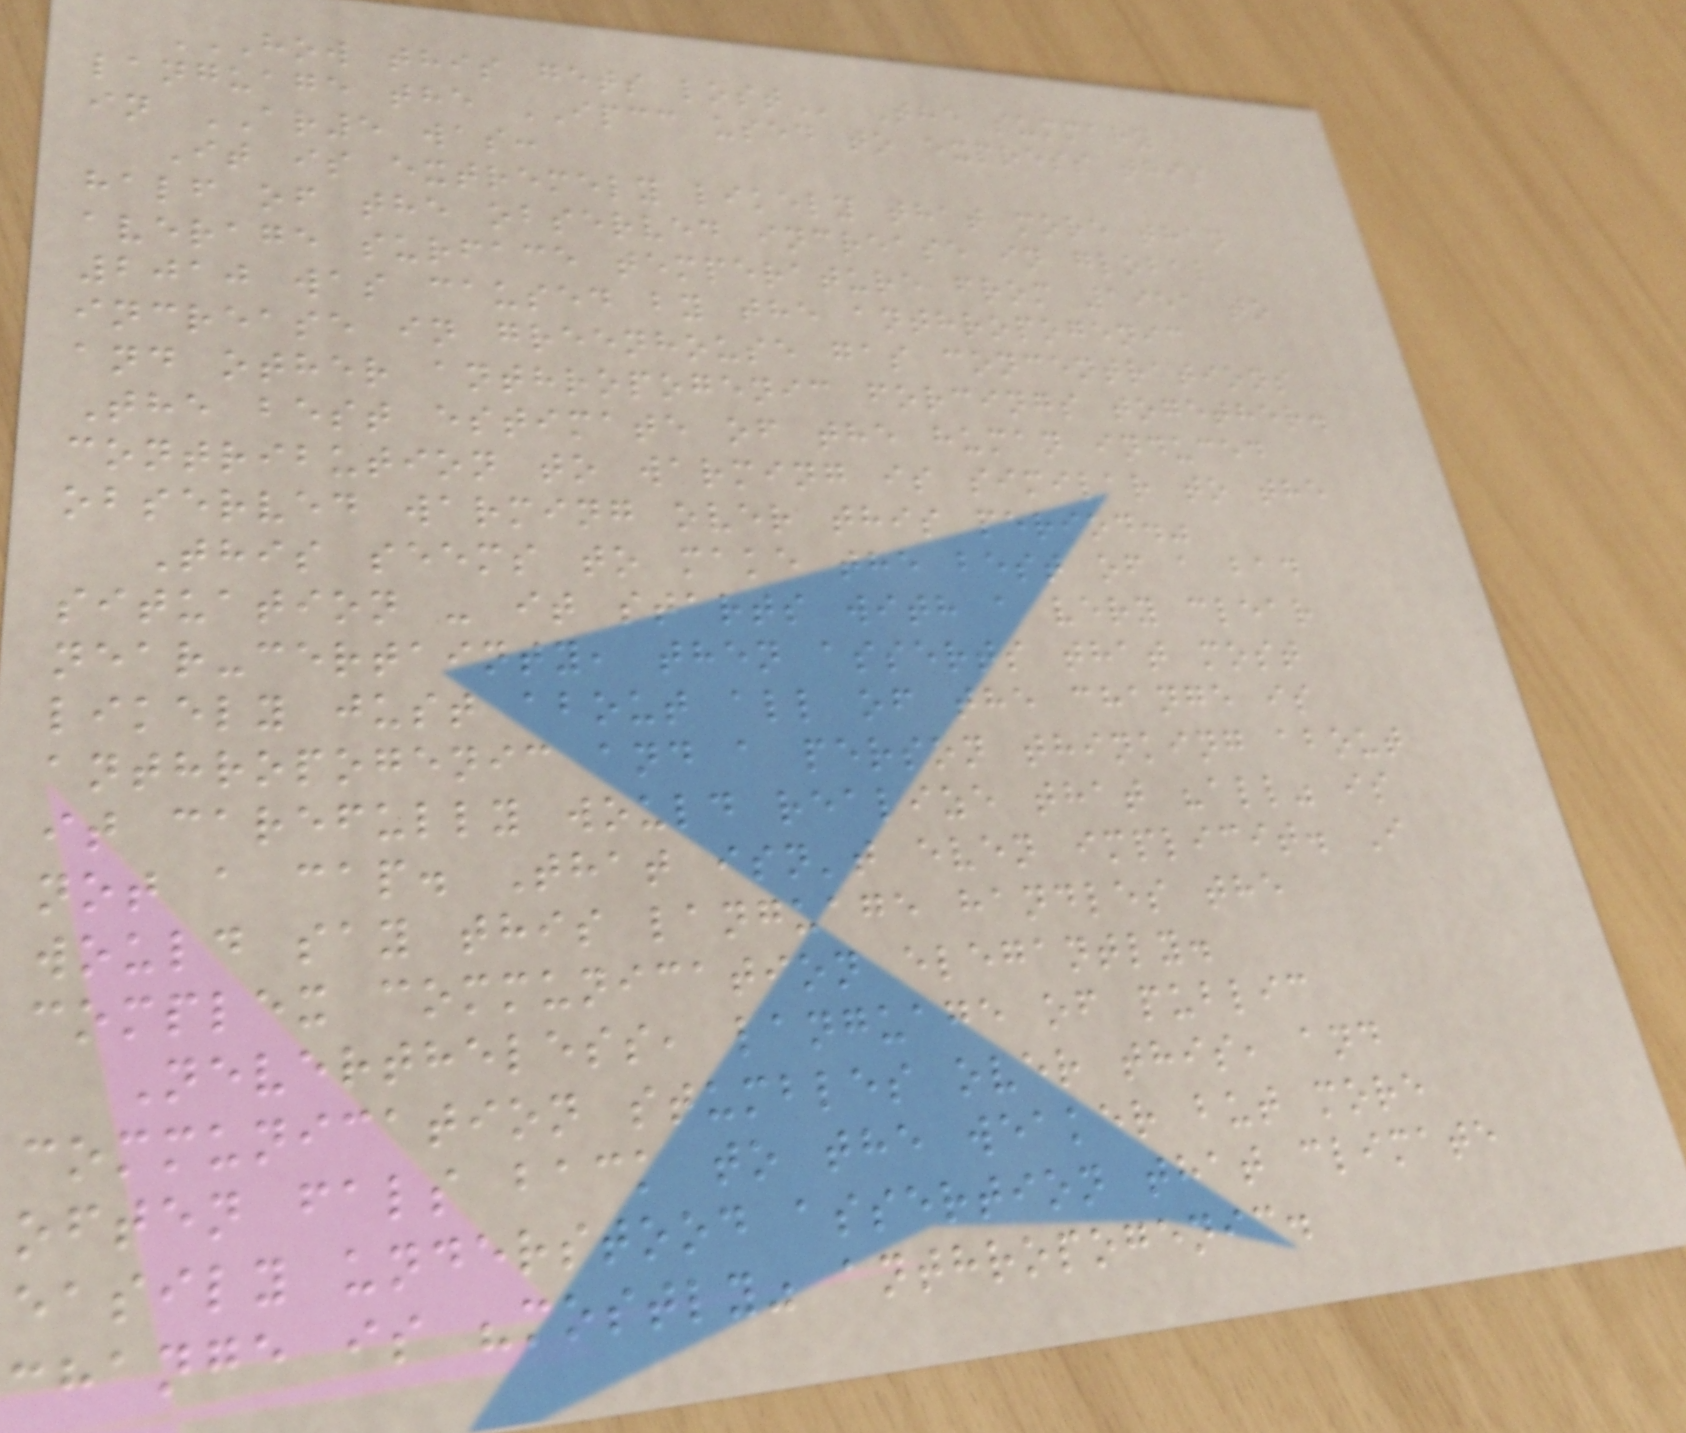HOW THIS GETS LOST The summary
language the IPCC used to express this
in AR5 was:
It is extremely likely that more than
half of the observed increase in global
average surface temperature from 1951 to
2010 was caused by the anthropogenic
increase in greenhouse gas concentrations
and other anthropogenic forcings together.
The best estimate of the human induced
contribution to warming is similar to the
observed warming over this period."
This seems to make the best of a bad
situation - it starts with a very clear
near-certainty, then asserts that most
likely just about all of the change is
anthropogenic and a person thinking about
it carefully would realize that "all" is
not a cap. That isn't even implicit. I
would say this language handles the
complex communication elegantly.
Nevertheless, language of public
communication stumbles over this, and
often fals back to the weaker but more
easily understood assertion that climate
change is "mostly" anthropogenic.
